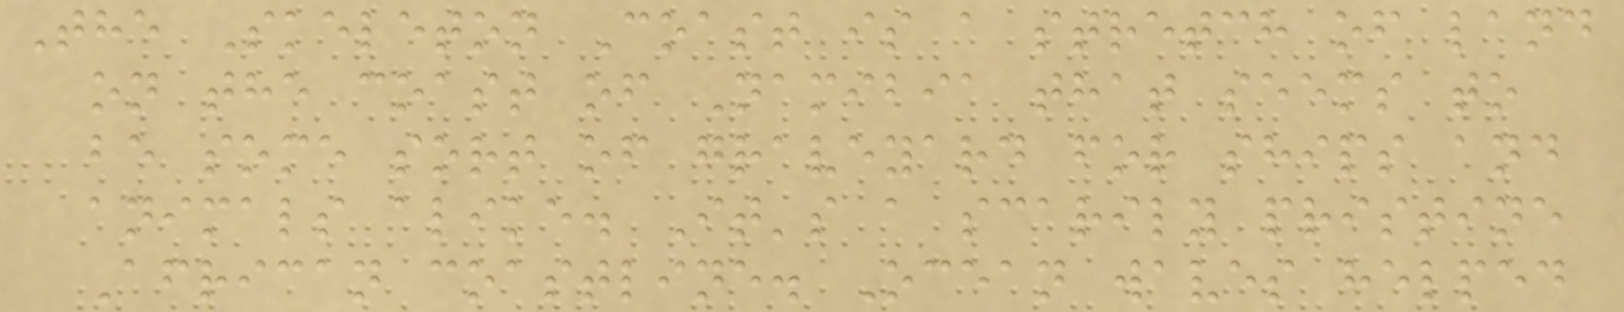The Skeleton Coast is a stretch of land
on the coast of Namibia that seems to
be some sort of graveyard for ships and
animals alike. It's a scarily pristine
African coastline. Ocean waves helped
